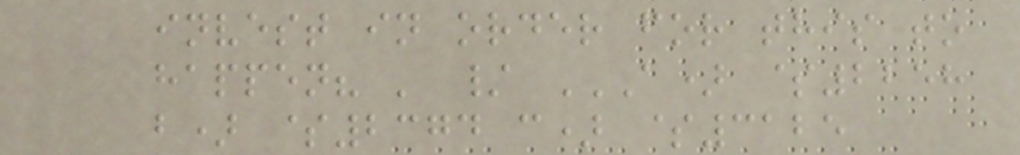invest in order for this to
happen? ' / A) $2258
B) $2374 C) $3125
